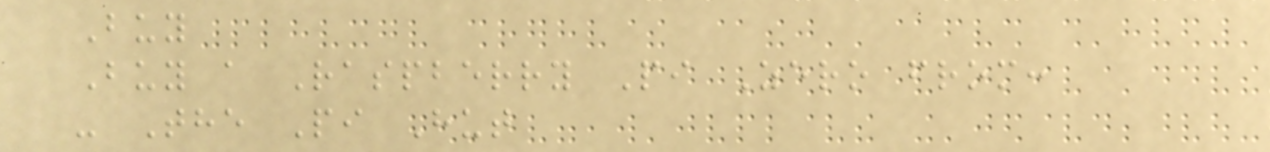Buy
Buy a Raspberry Pi Zero from:
- The Pi Hut
